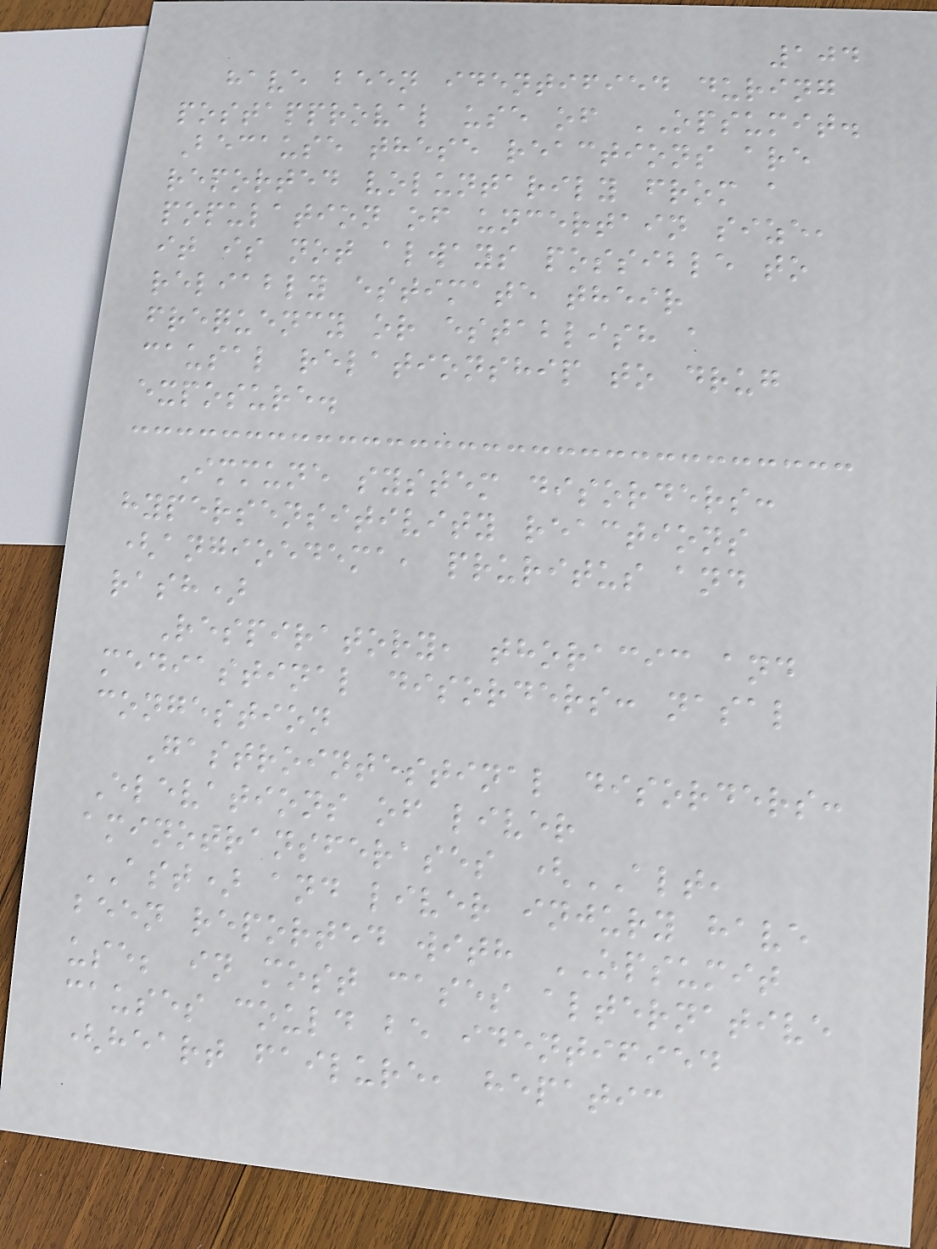104
have been identified during
postapproval use of OPSUMIT.
Because these reactions are
reported voluntarily from a
population of uncertain size,
it is not always possible to
reliably estimate their
frequency or establish a
causal relationship to drug
exposure.
Immune system disorders:
hypersensitivity reactions
(angioedema, pruritus and
rash)
Respiratory, thoracic and
mediastinal disorders: nasal
congestion
Gastrointestinal disorders:
Elevations of liver
aminotransferases (ALT,
AST) and liver injury have
been reported with OPSUMIT
use; in most cases alternative
causes could be identified
(heart failure, hepatic
